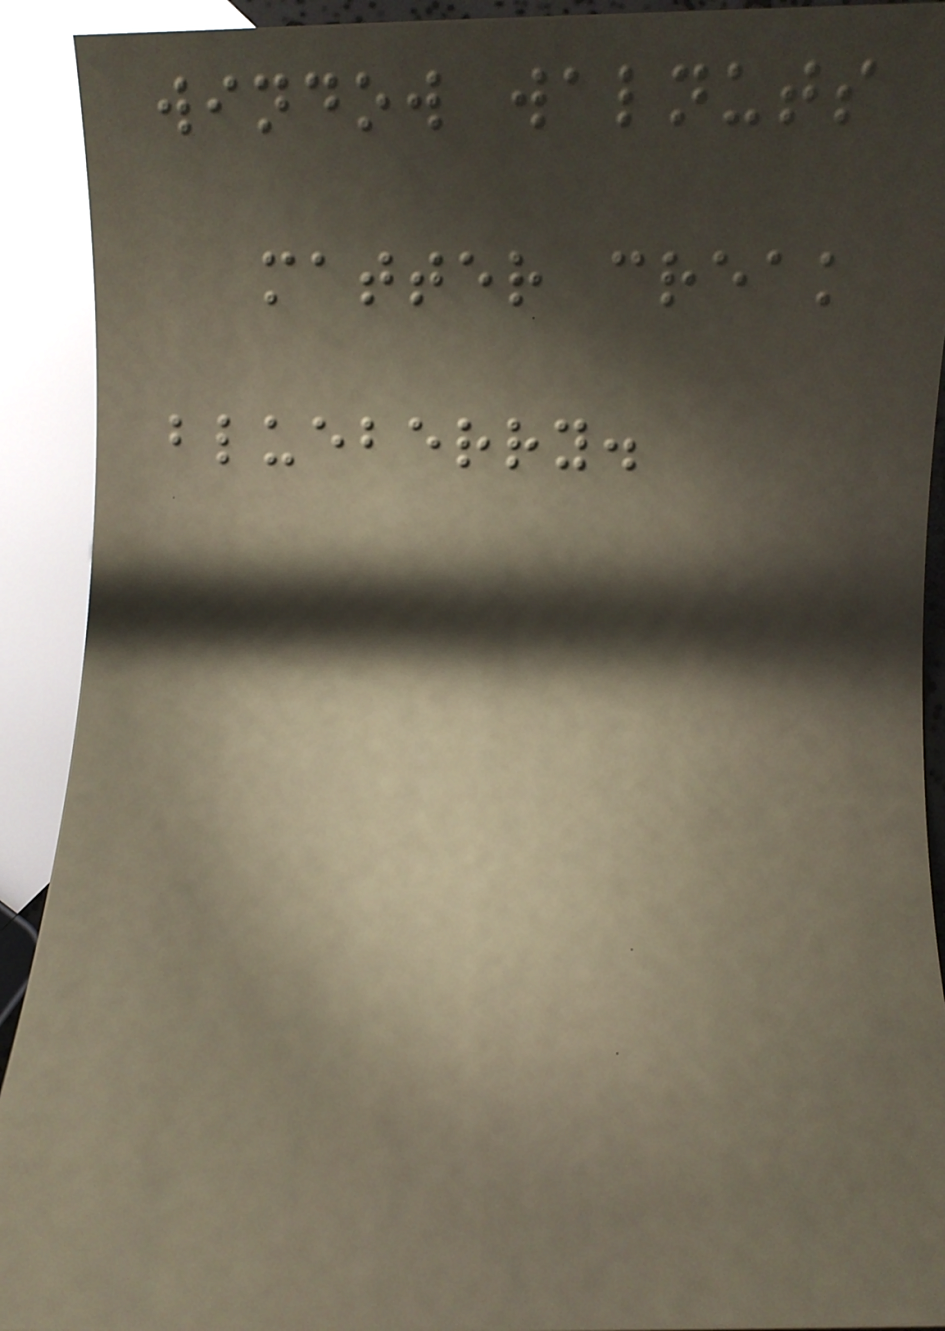window walnuts
matter creak
blueberry.
